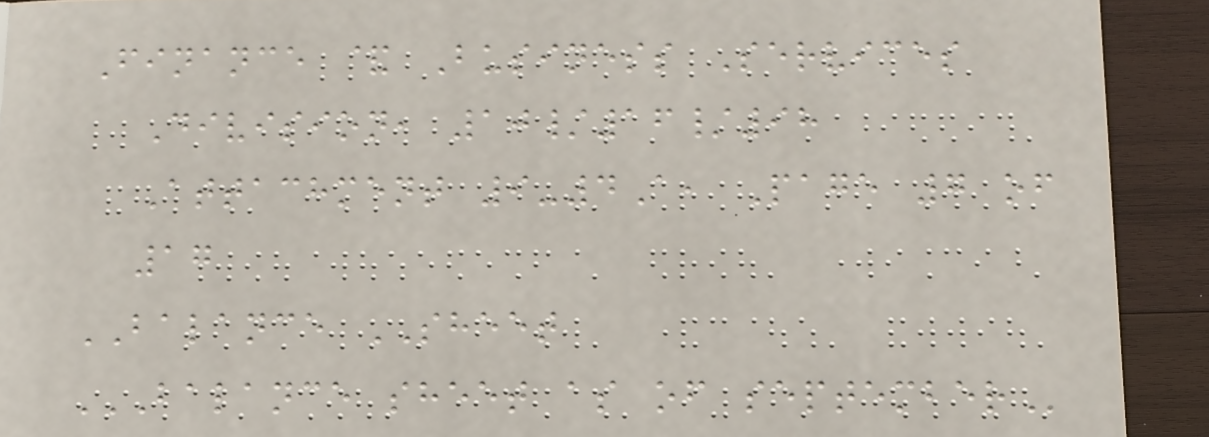Finance & Business Services
Division, 10/16/98
Attachment 9-4A, Page 7 of
17
BALANCE SHEET
BALANCE SHEET AS OF SEPTEMBER
